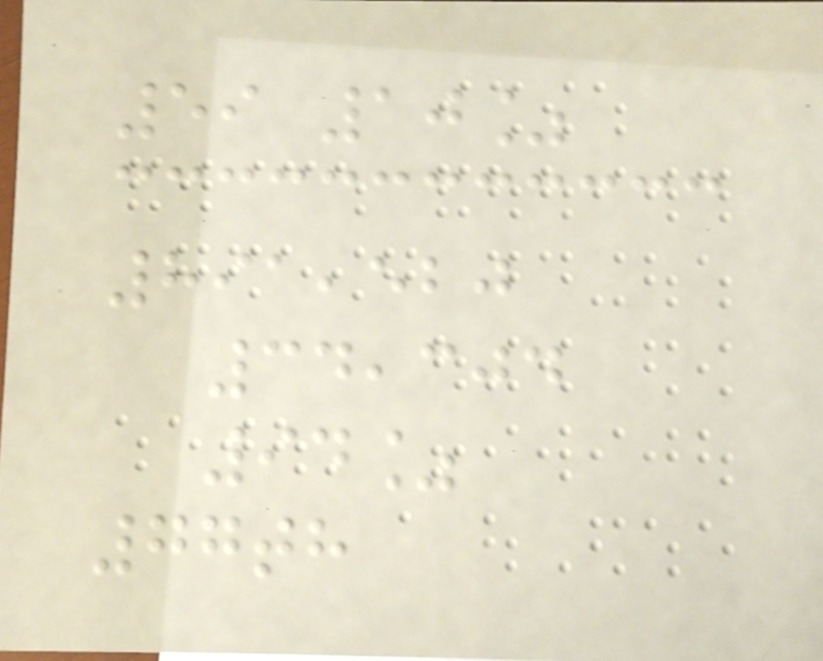59 10%
891,520
34,304
94%
77th
